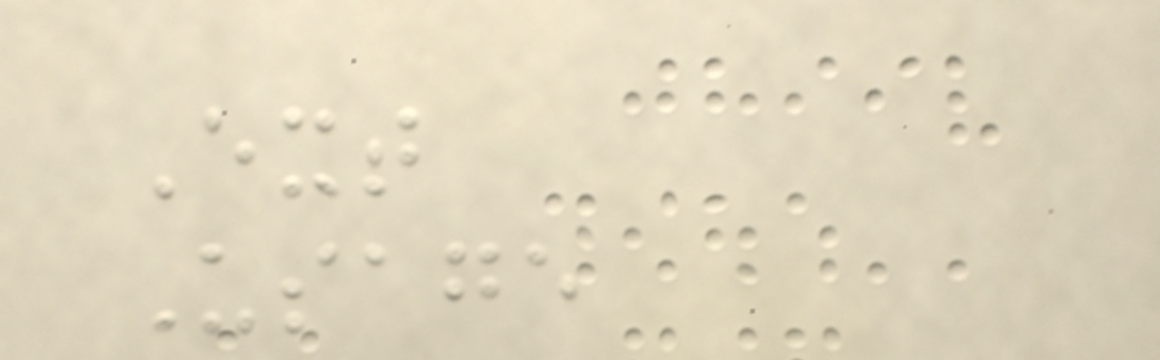Ext
Usage
